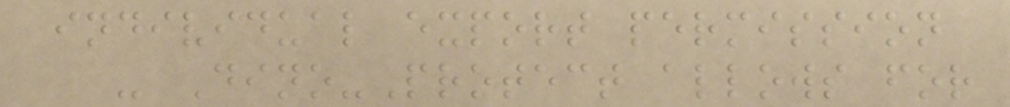individual export permission
- Dino-Protect allows for
